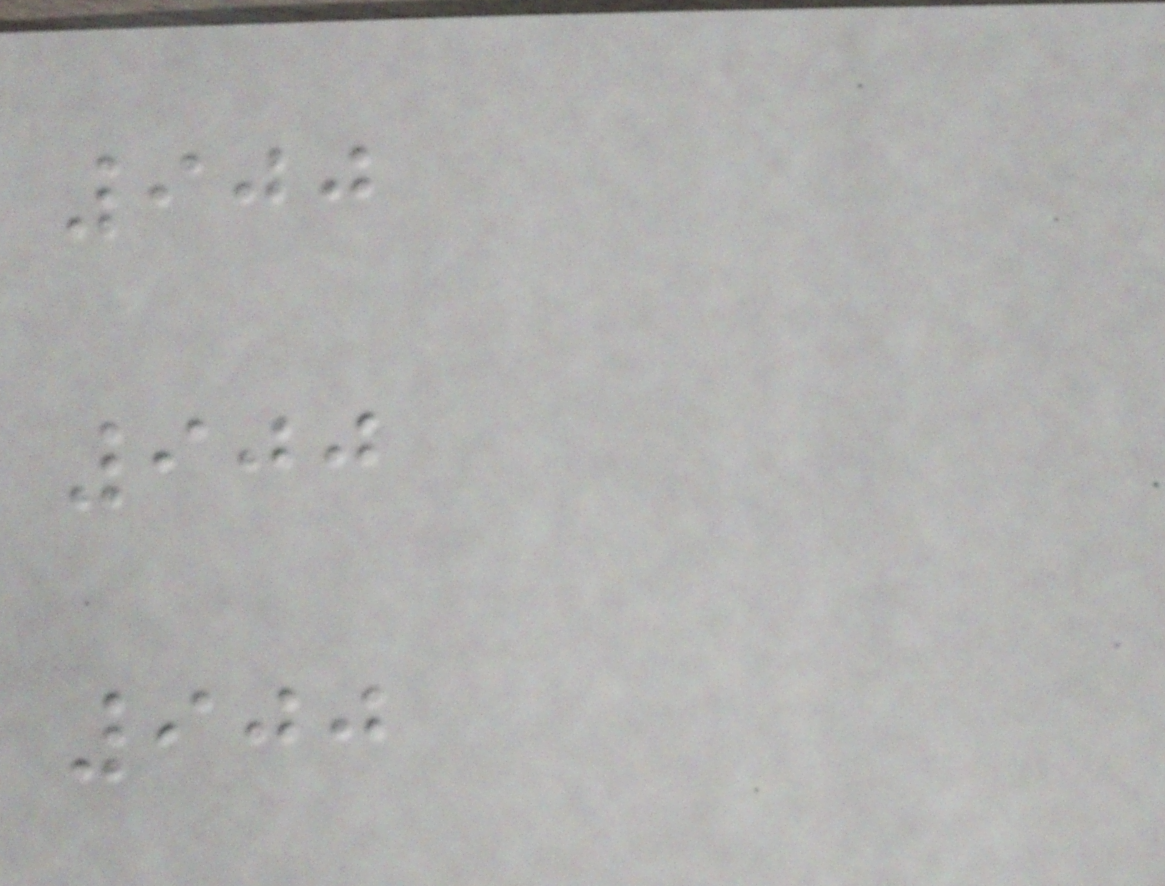900
900
900
